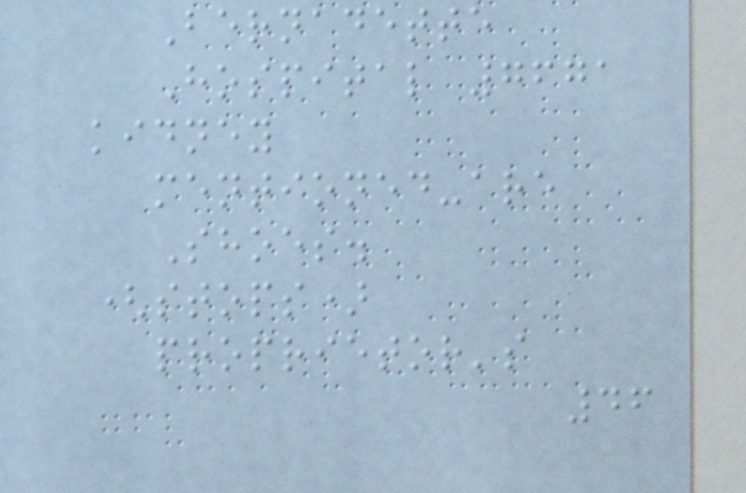Bernadette
Hospital 7671
kidney
mentioned-are
Shoes.
(stops)
proprietor's
46
